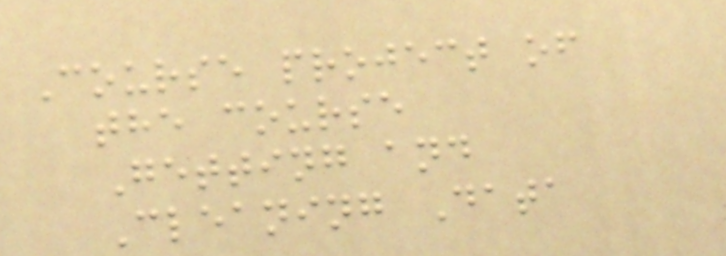Course project of
the course
Getting and
Cleaning Data
